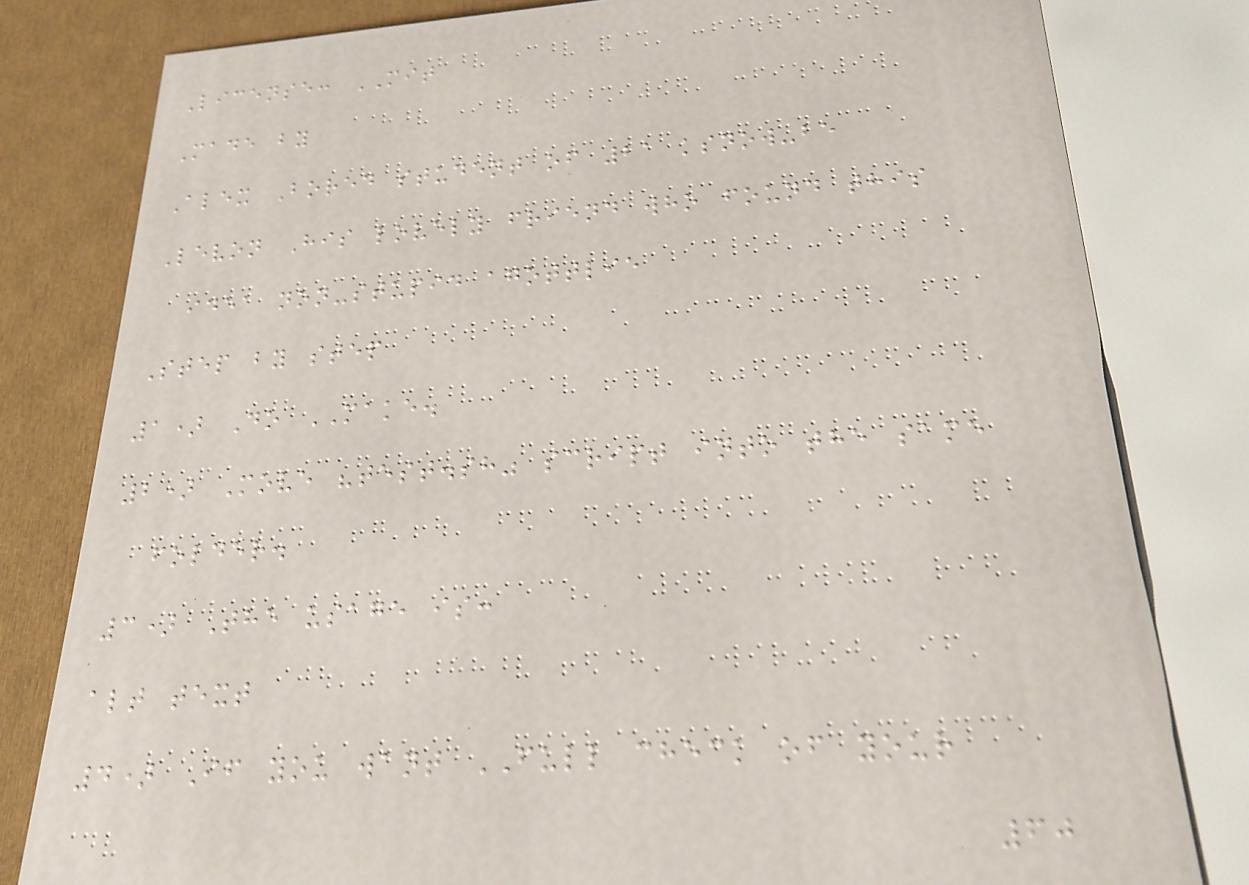License: MIT
Made by
Alex Bored student of 21 ksnow-be
Levon His lovely friend who found this
idea non-stupid agottlie
Step by step
1) Do MAKE.
2) Move "test.sh" script into the same
folder.
3) The usage is:
alt text
4) If you want FULL check of your
60
